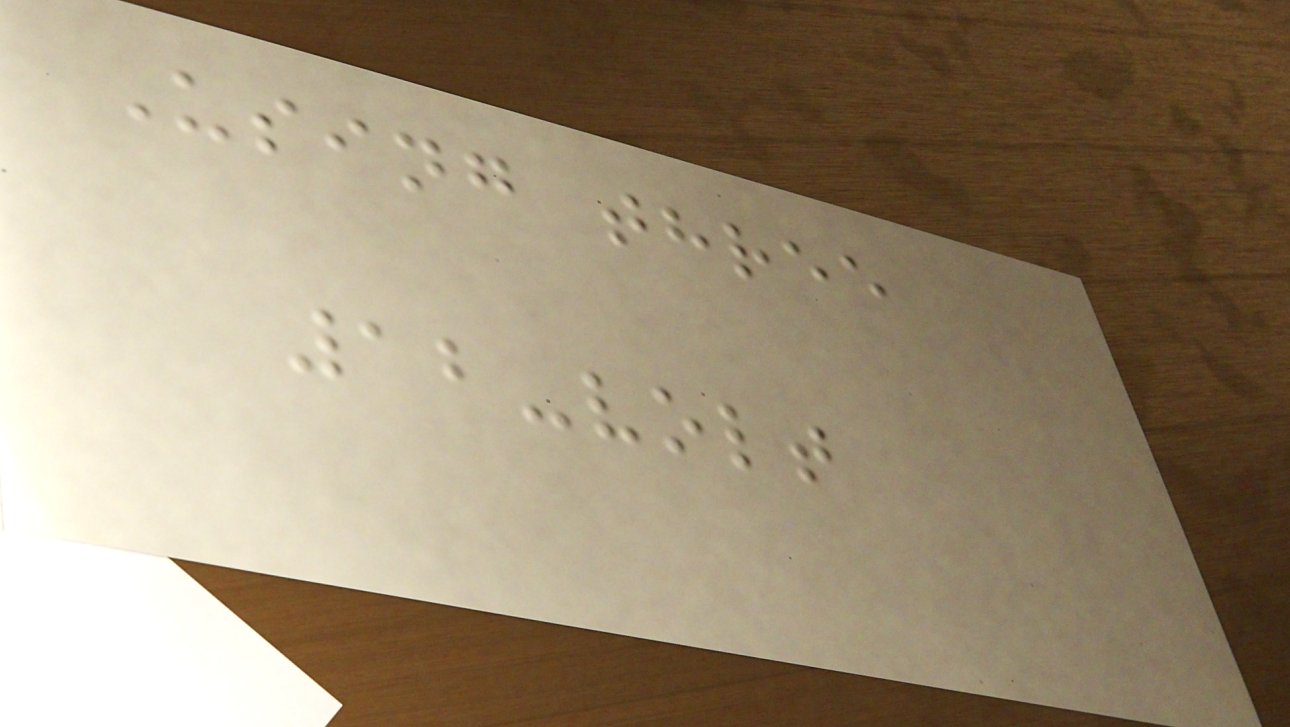Using three
12-volt
